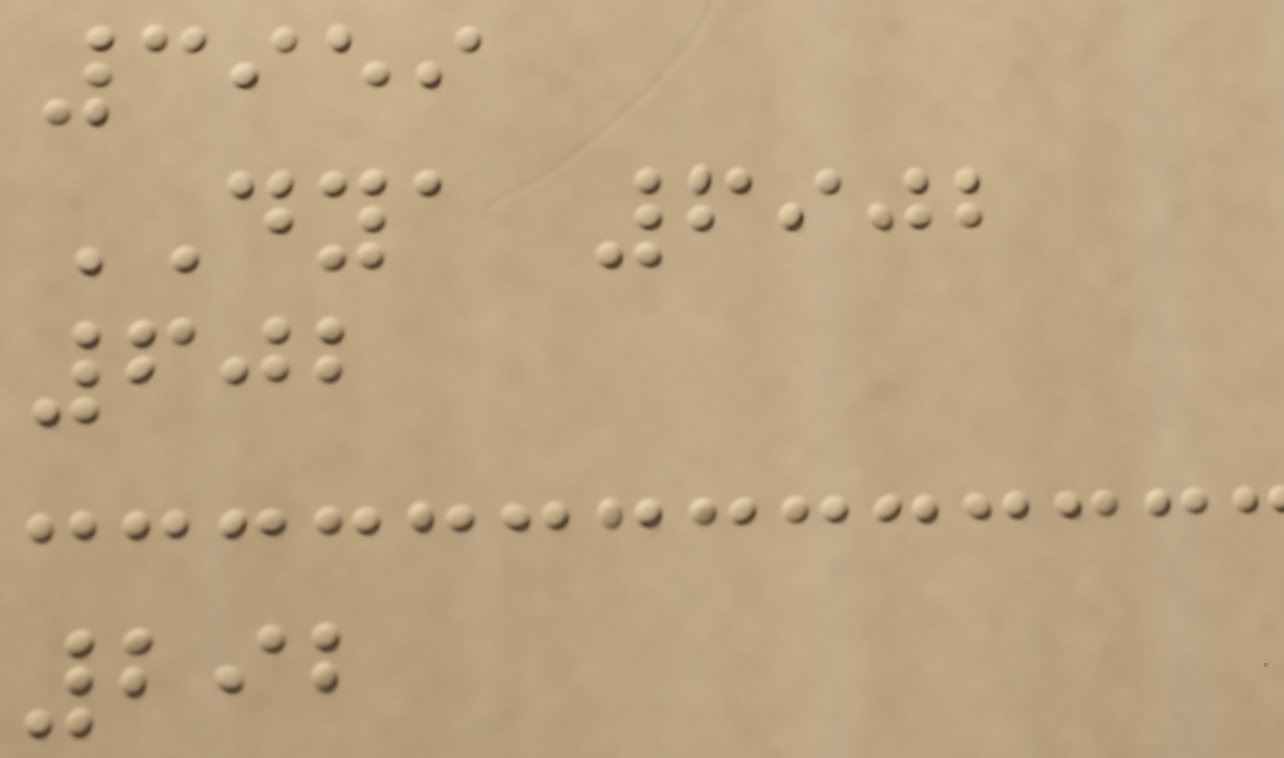3959
DYA 6902
602
292
